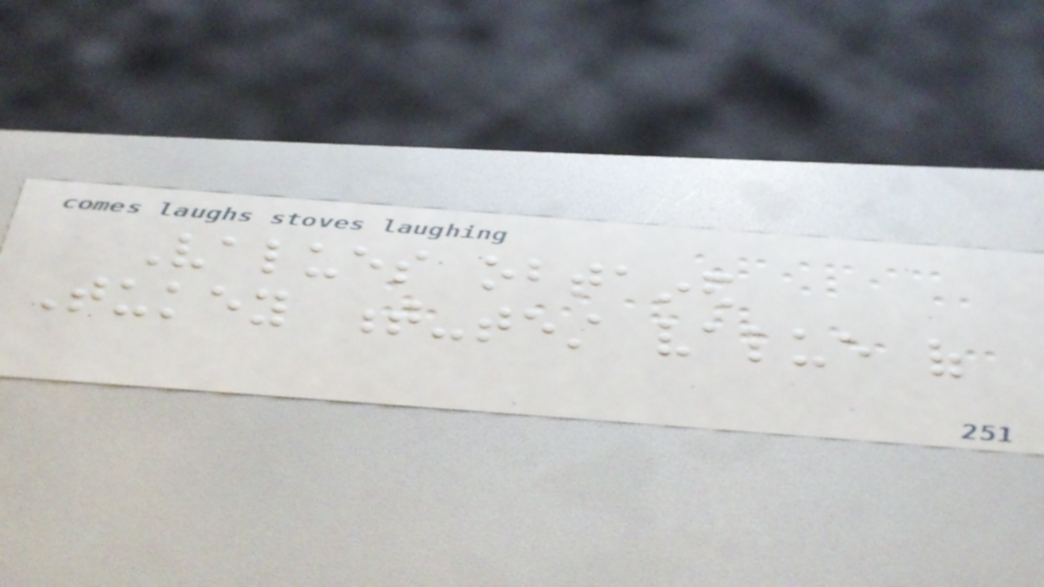Values obtained
Tukey t-test value of
